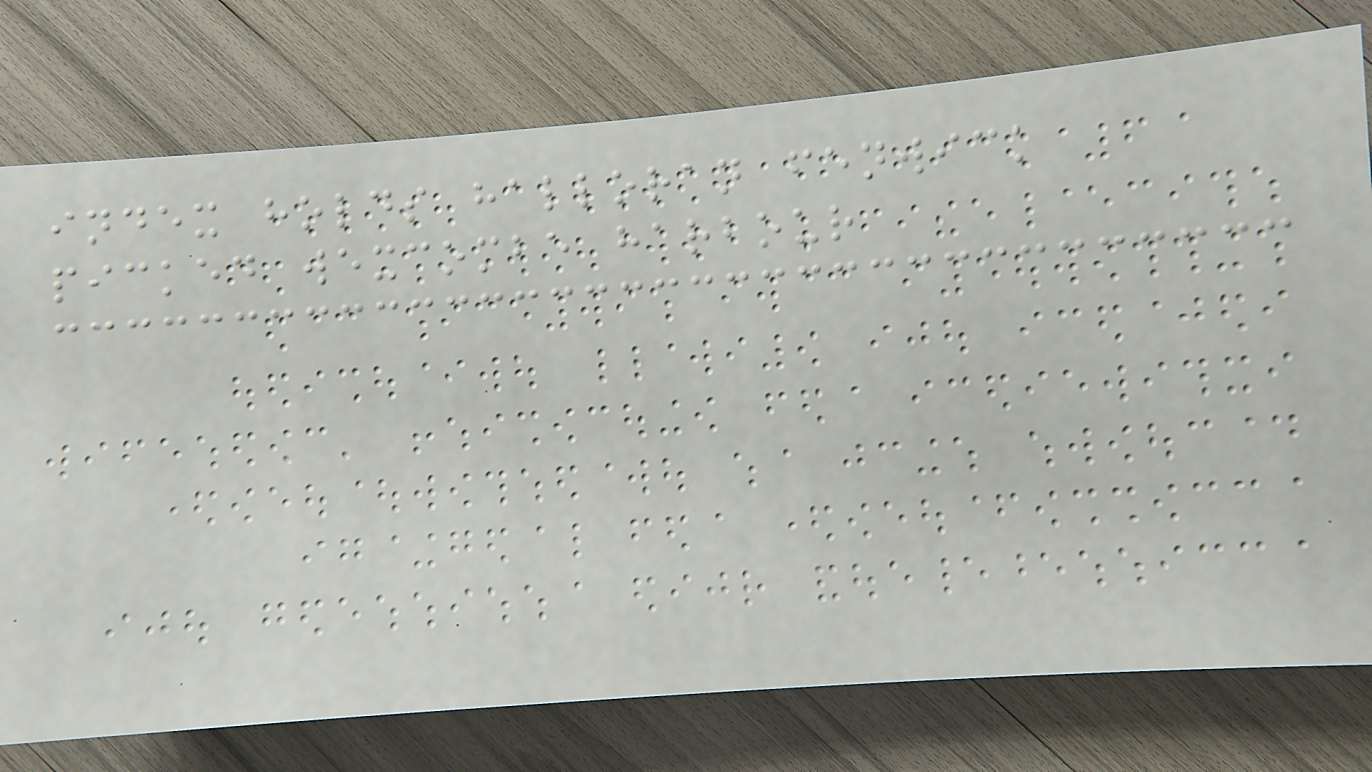index holds halloran fenwick
picked wexcombe harbour
